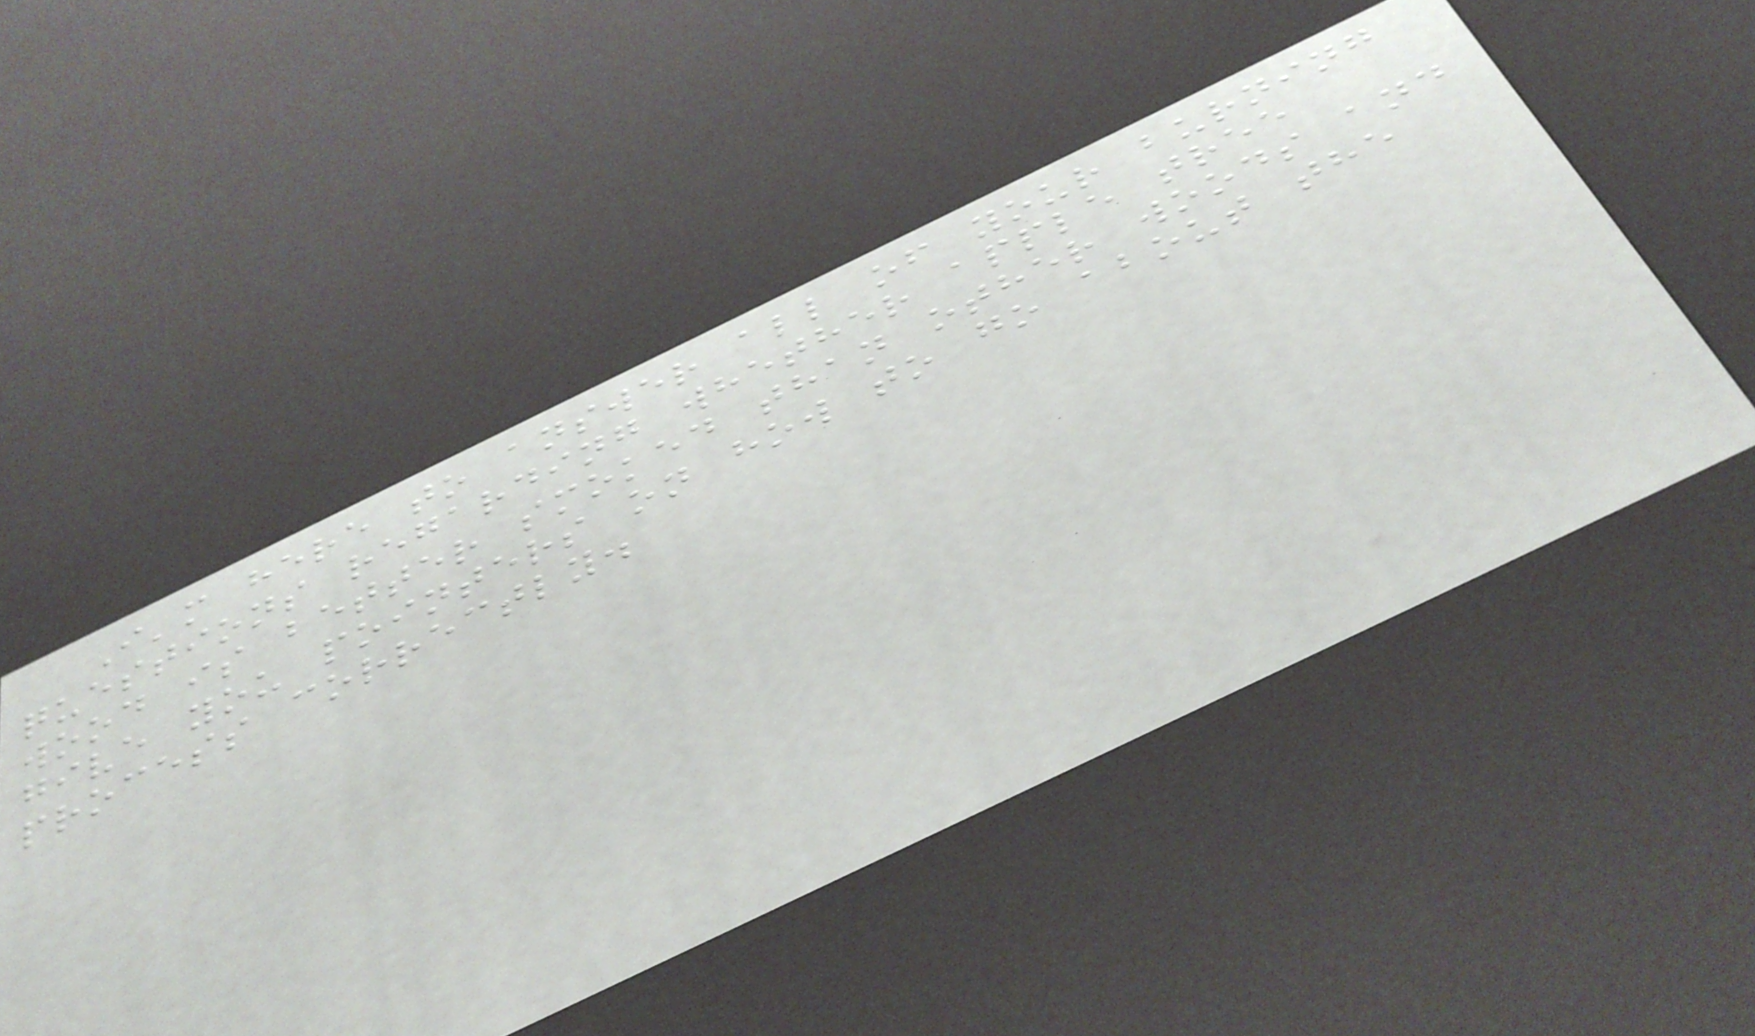I'm here to answer all of your burning
questions regarding whether apple tree
wood is better smoked than other woods and
give you pointers on how to go about the
process correctly.
